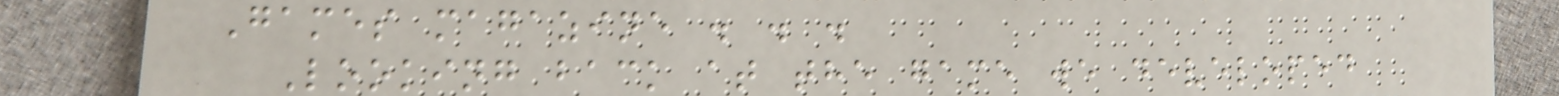Games magazine . . .
Looking back at the game we developed
